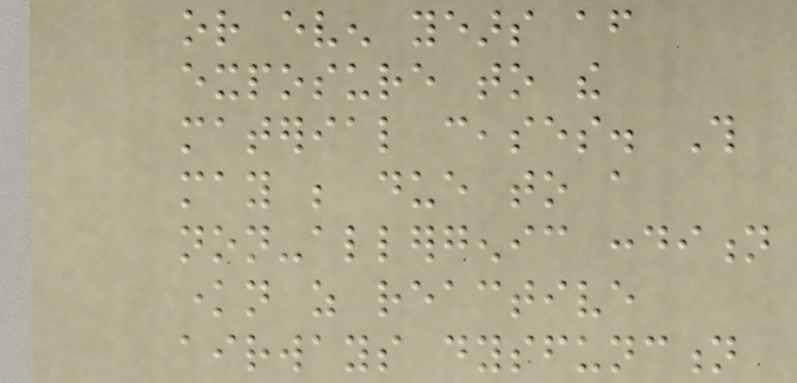or even years after
exposure to the
material ceases. This
may be due to a
non-allergenic condition
known as reactive
airways dysfunction
